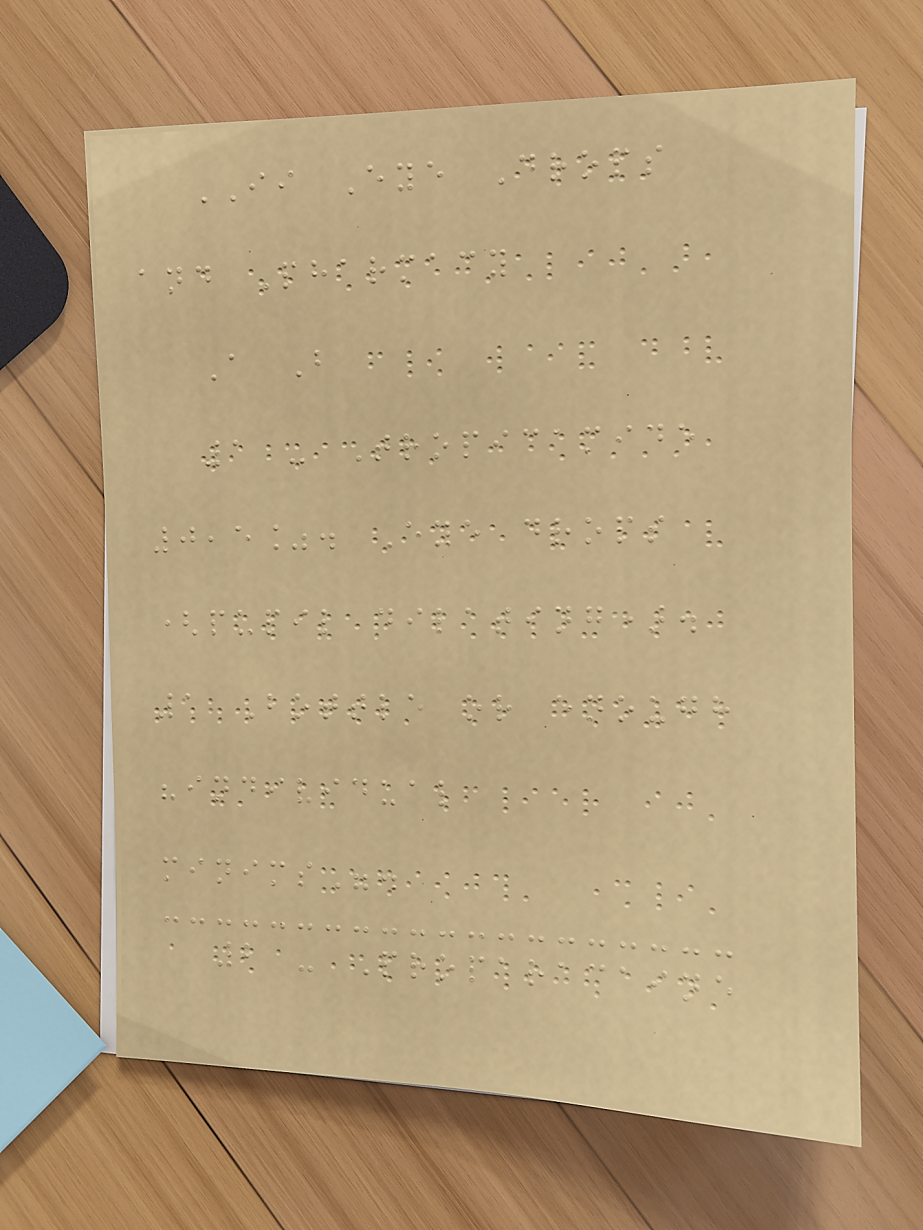II Eye Drops
and Pharmacy
A B
1 - Tropicamide
0,5%. Eye drops
(pupil dilating).
1 Bottle or enough
"individual
minims".
2 - Proparacaine
